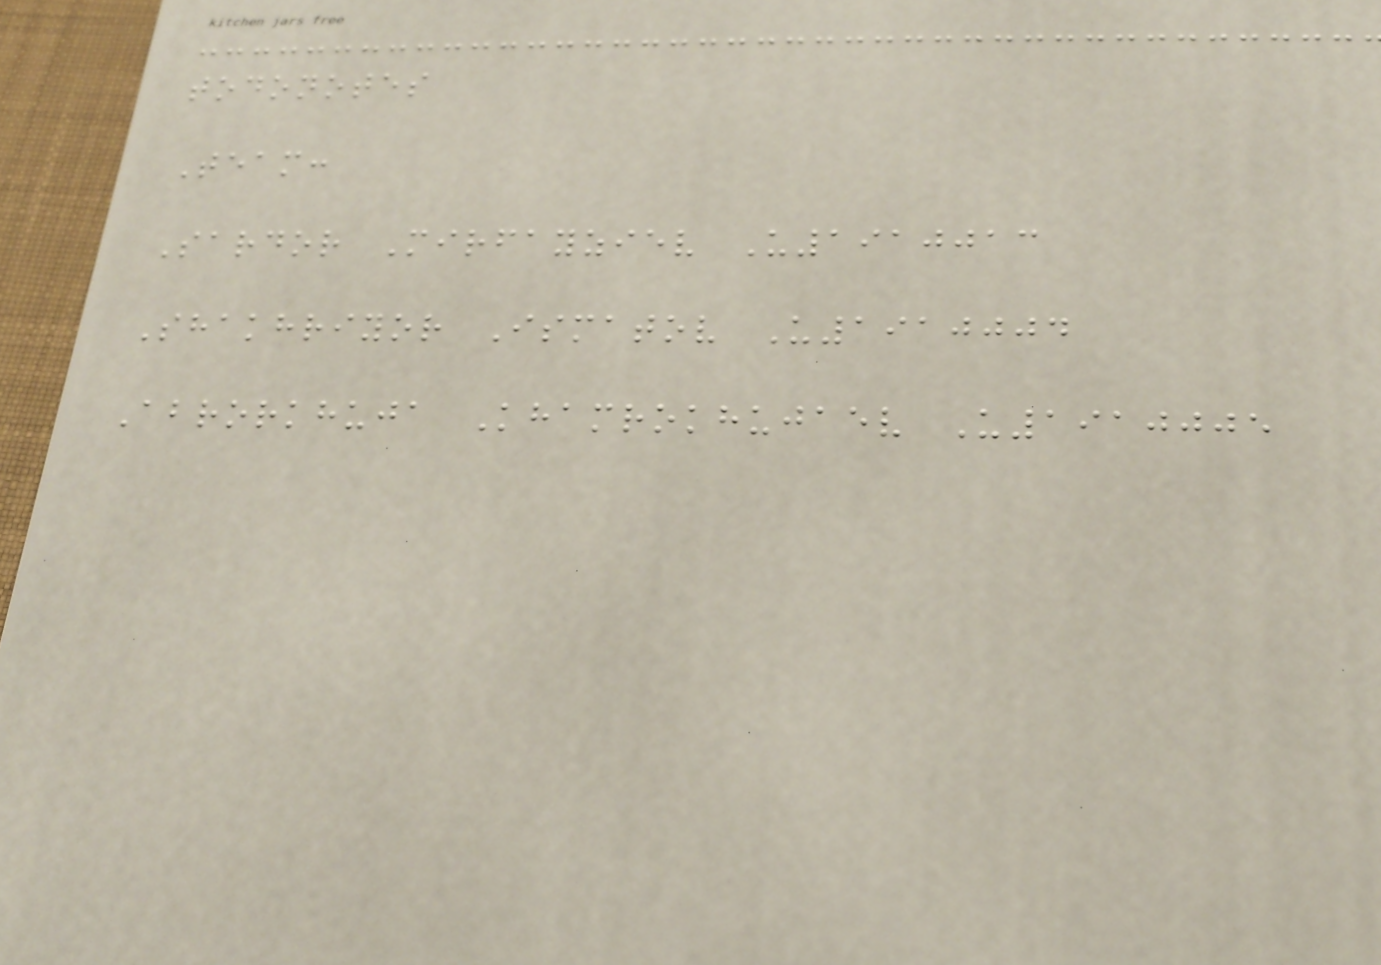todonotes
Team:
Sardor Mirfayziev U1910013
Shakhriyor Ismatov U1910004
Abrorkhuja Khamrokhujaev U1910005
